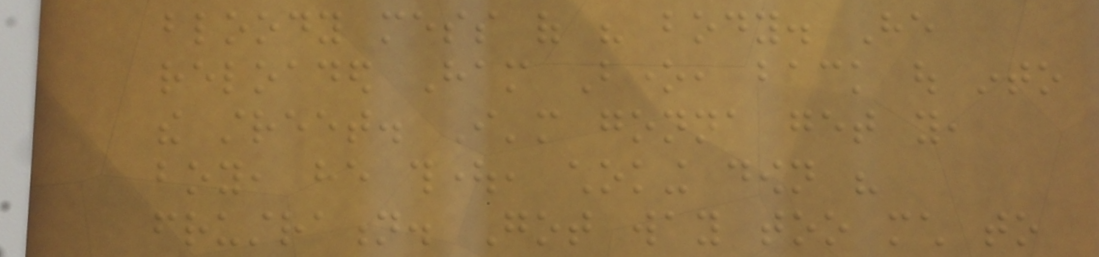bloody mess of his body. He
reloaded Ham Bone, back out into
the street. I'm gonna get you,
boy, he thought, choking down his
frustration. Got way too much to
